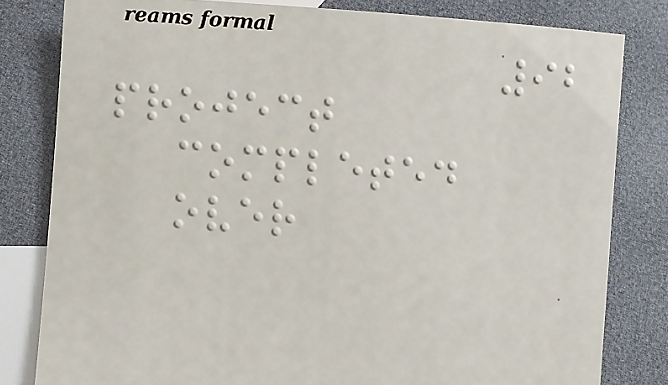92
project
completed
over
